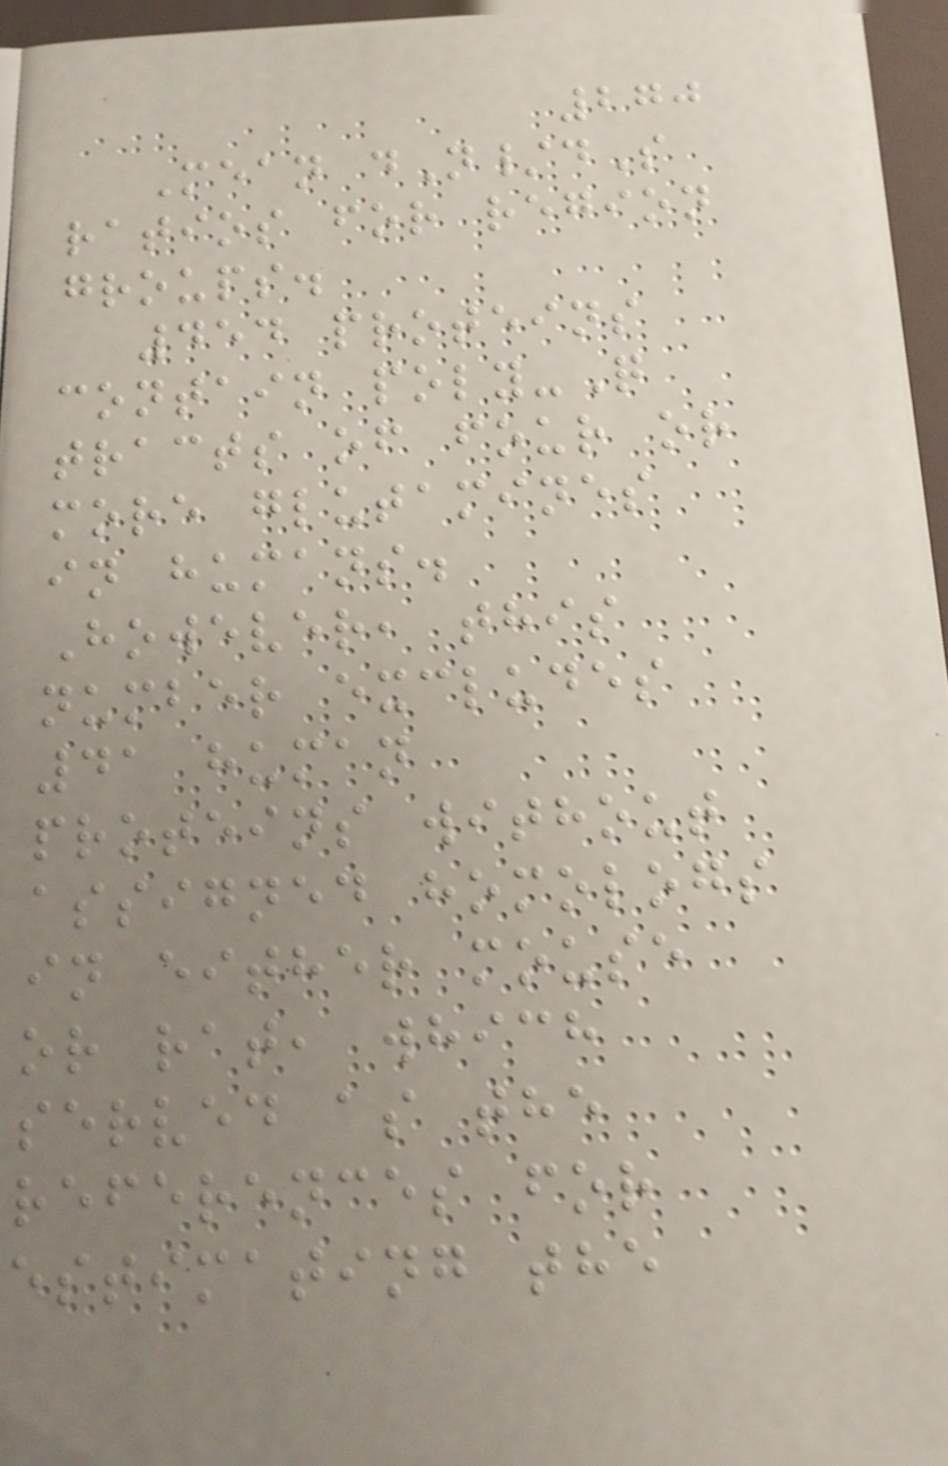270
Mean dN/dS
ratios for region
groups.
454 proteins
contain poly-Q
tracts of four or
more glutamines
in humans.
However, this
number excludes
41 human
proteins without
assigned homologs
in either mouse
or rat, which
served as the
references for
estimating the
